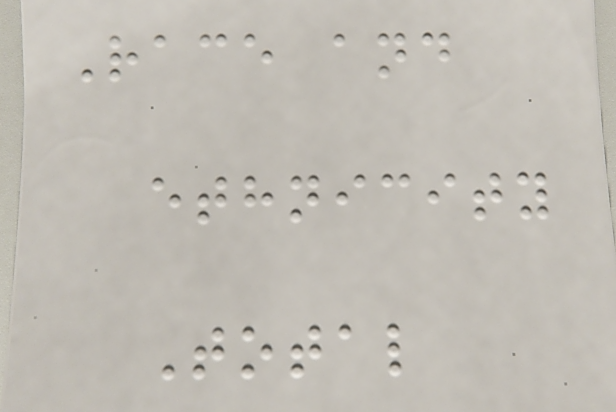Race and
ethnicity
Total
